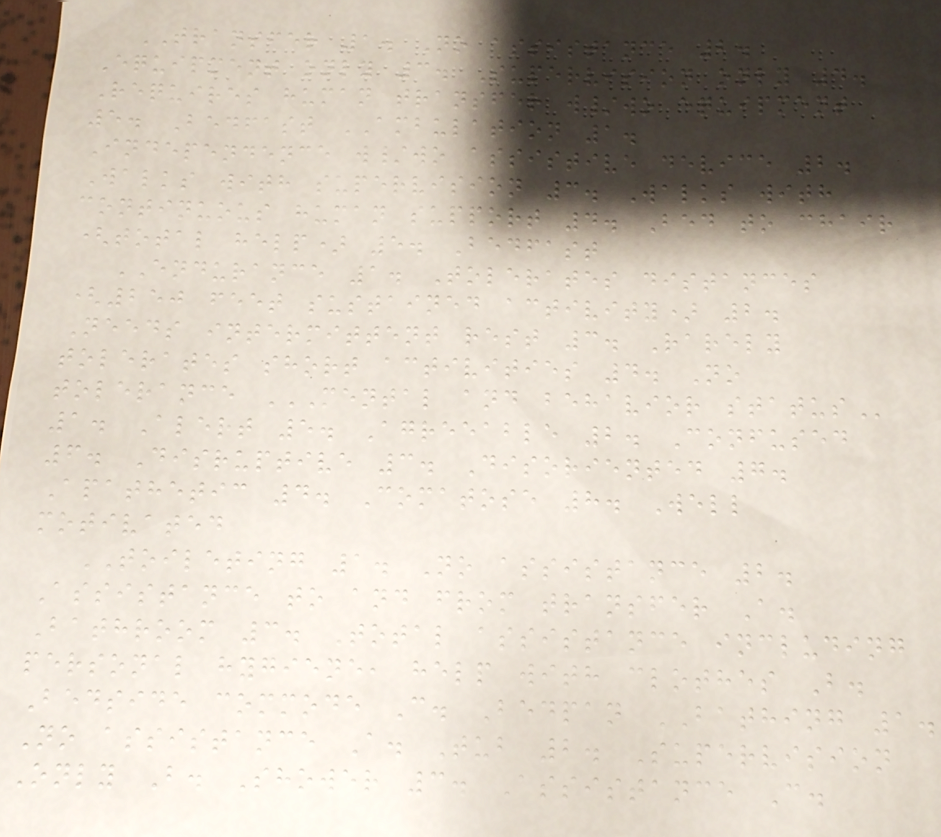TRANSFER 1. No assistance 2.
Equipment only 3. Supervision only 4.
Requires human transfer w/wo equipment
5. Bedfast AMBULATION 1.
Independence w/wo assistive device 2.
Walks with supervision 3. Walks with
continuous human support 4. Bed to chair
(total help) 5. Bedfast
ENDURANCE 1. Tolerates distances
(250 feet sustained activity) 2.
Needs intermittent rest 3. Rarely
tolerates short activities 4. No
tolerance MENTAL AND BEHAVIOR STATUS
1. Alert 5. Agreeable 2. Confused
6. Disruptive 3. Disoriented 7.
Apathetic 4. Comatose 8. Well
motivated
TOILETING 1. No assistance 2.
Assistance to and from transfer A.
Bathroom 3. Total assistance including
personal hygiene, help with clothes B.
Bedside commode C. Bedpan BATHING 1.
No assistance A. Tub 2. Supervision
Only B. Shower 3. Assistance C.
